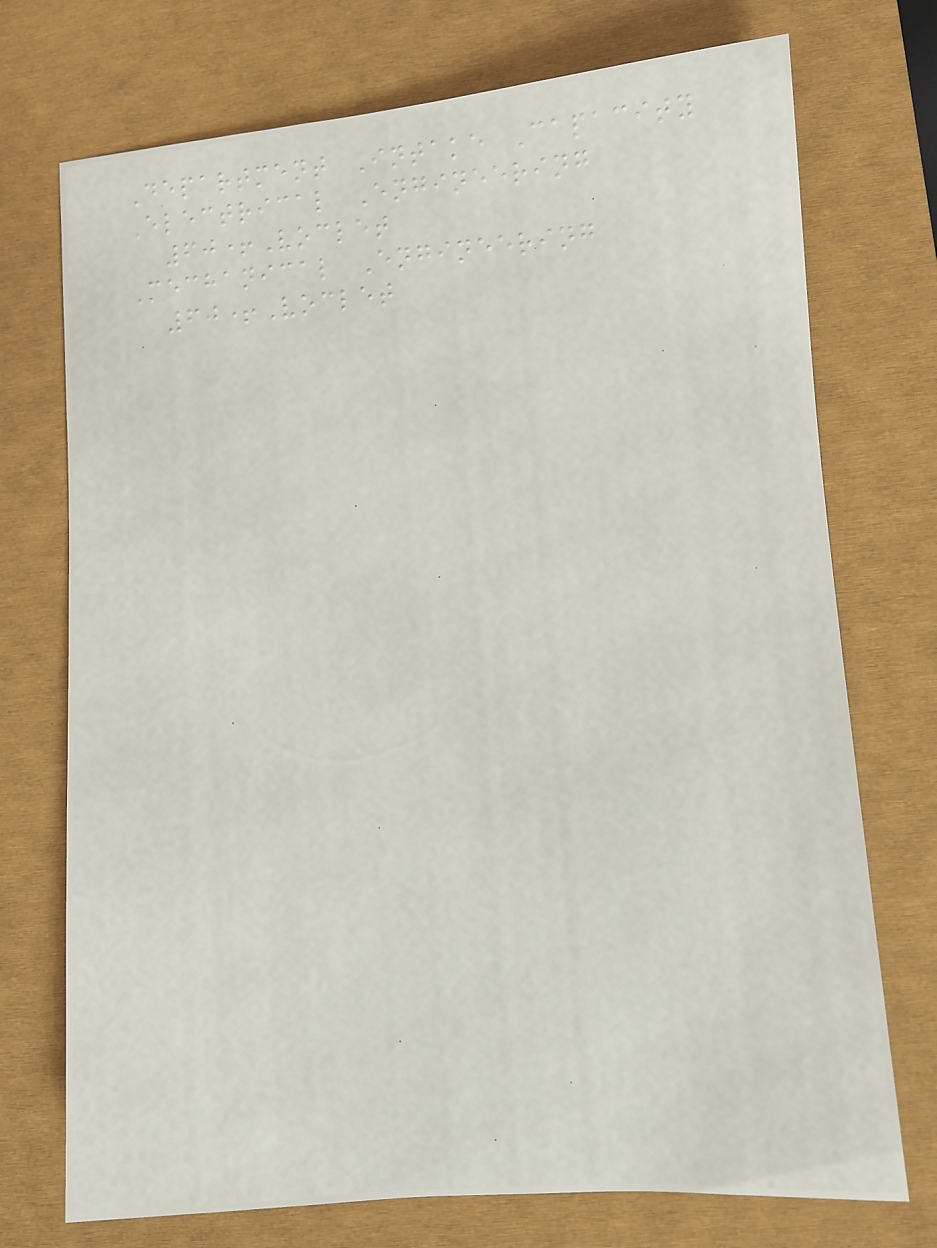Department Intake Capacity
Electrical Engineering
60+Voclet
Mechanical Engineering
60+Voclet
